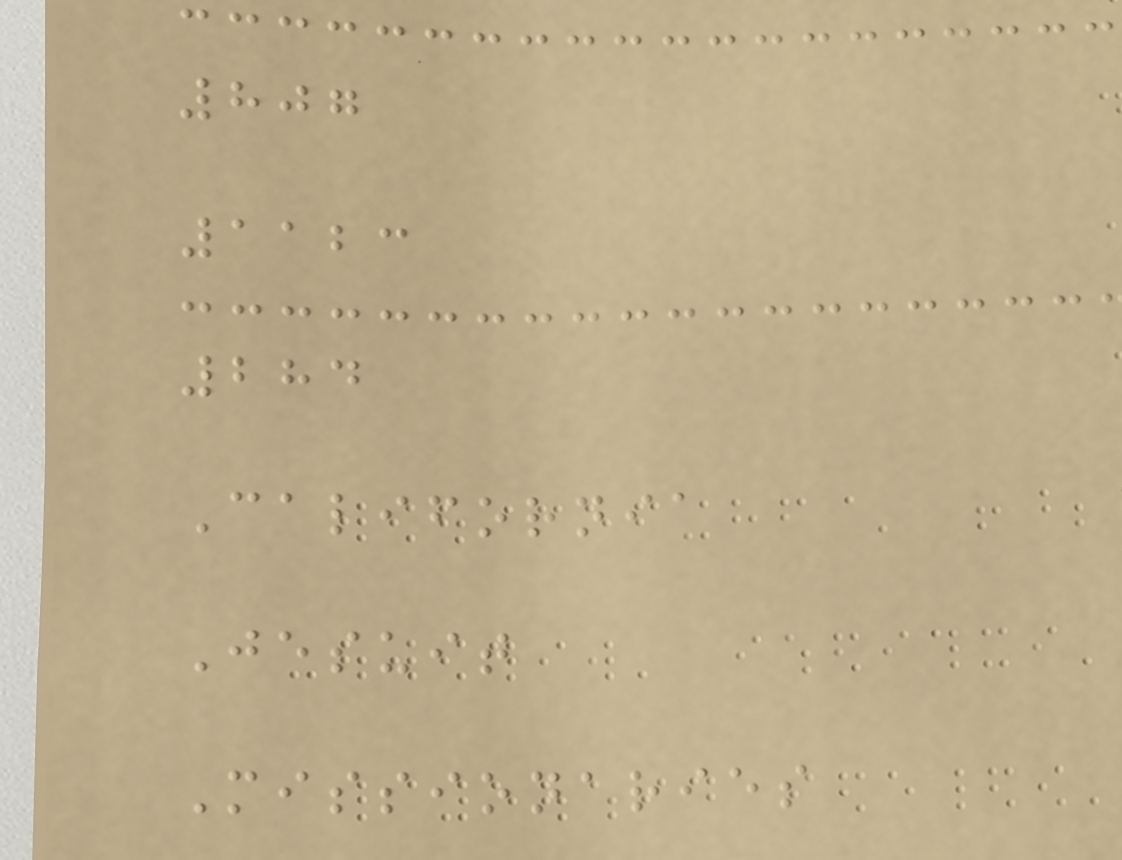807
1123
284
California
Jesuit
Missionaries
